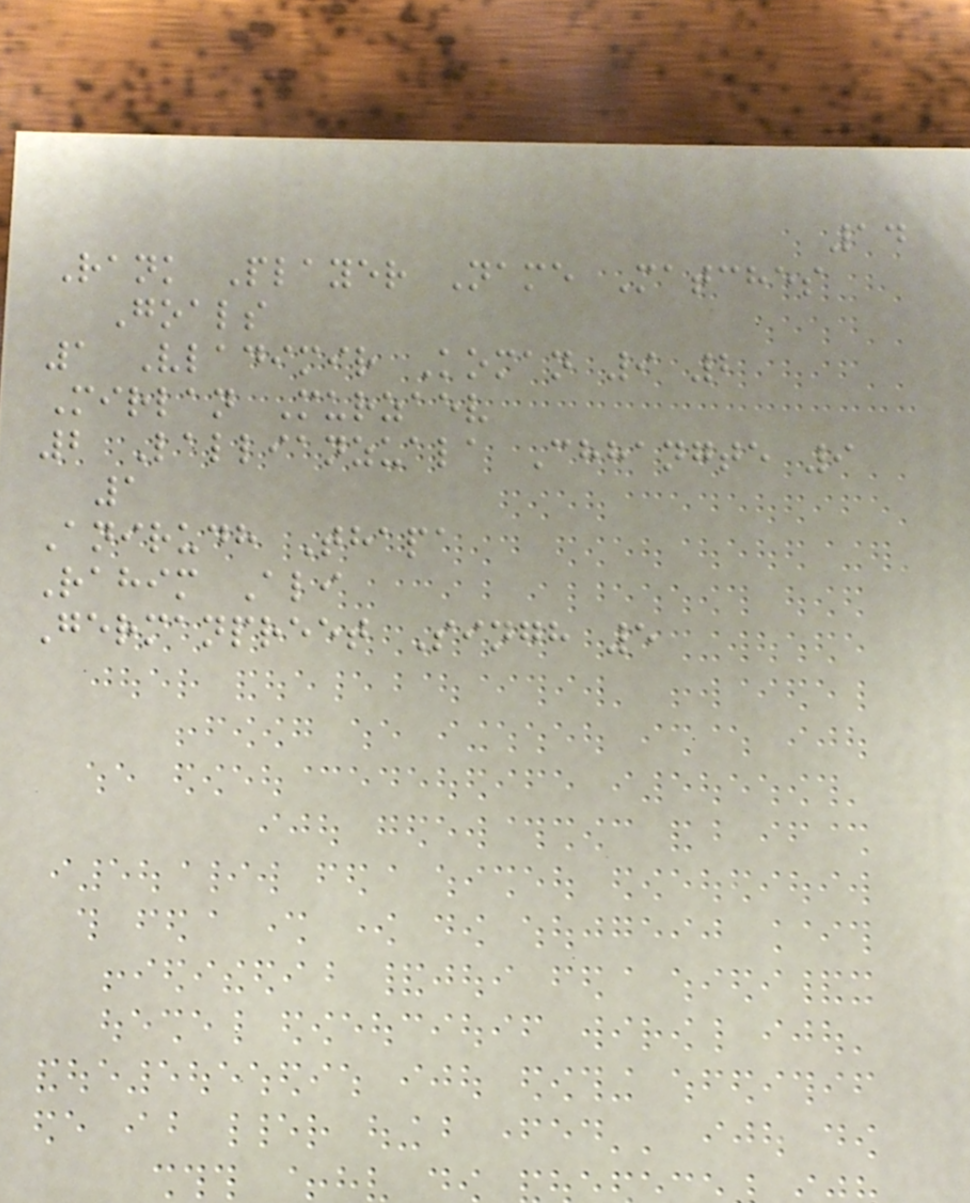14
Rank Player Name Matches
Goals
1 Vladimir Koman 9 2
Mirlan Murzaev
2 Lallianzuala Chhangte 9
1
Anirudh Thapa
Rahim Ali
Germanpreet Singh 5
